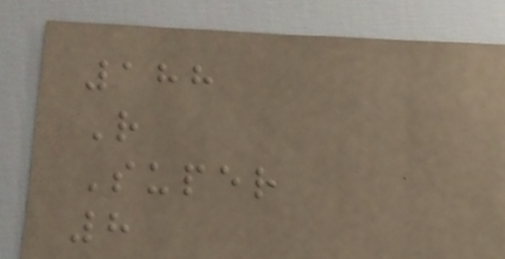188
R
Super
8
